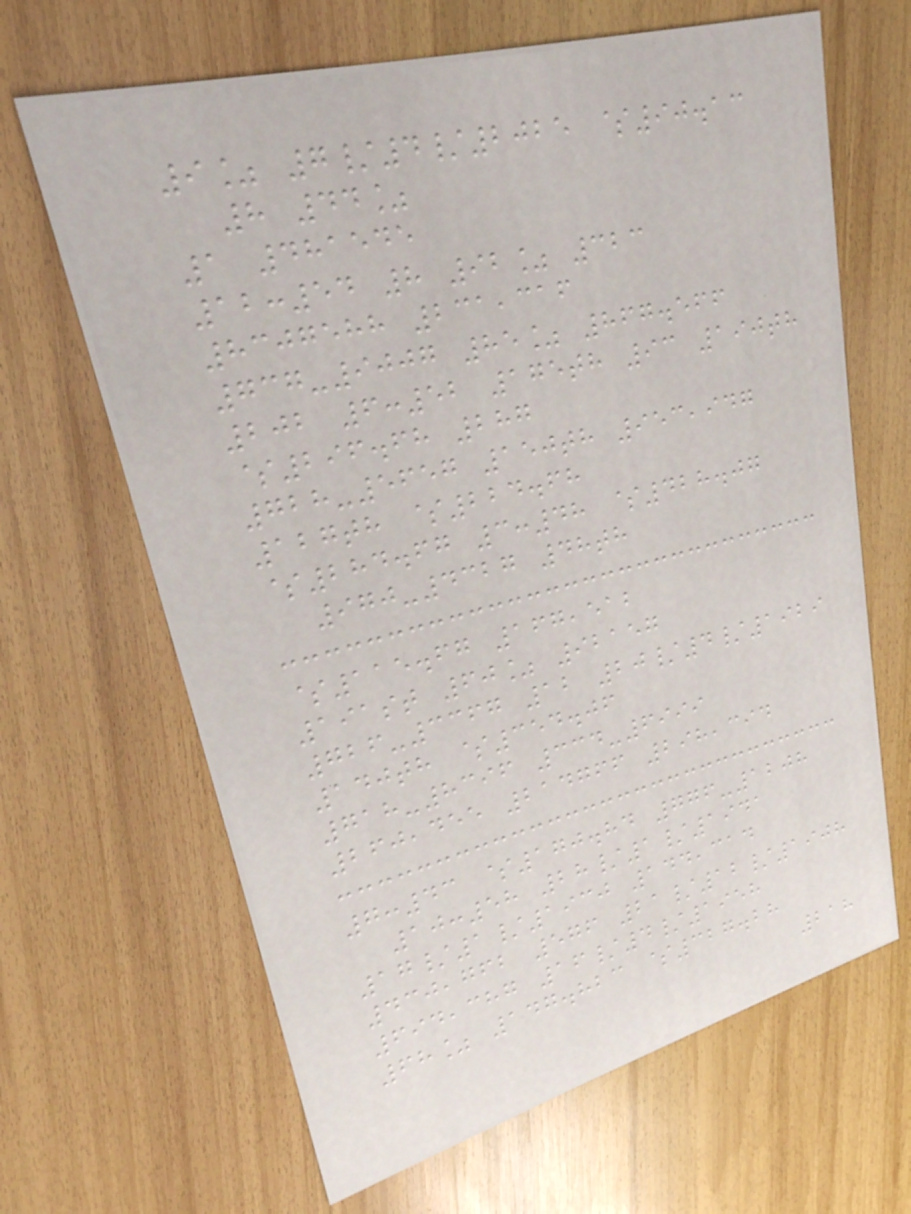9% 7/4/2025 $90.13
8 44%
1 481545
12:54 8 92% 323
8307588 231,316
737-9007 85% 867.566
202 6:52 175th 93 190th
$296.68 287
728-5657 150th 953,947
127th $224.68
$284.67 3:48 $428.07
970-4327 48th
$115.67 167,512
191st 60% 92157
726-3367 12 20/4/1929
140th $354.06
718-8396 334-6999
260,455 214766 298,394
7:43 $170.84 776-1208
10:58 28/1/1941
17/1/1930 144,314
430,762 576 21/12/1908
694,387 16/4/1958
68% 147.823 $327.28
218
